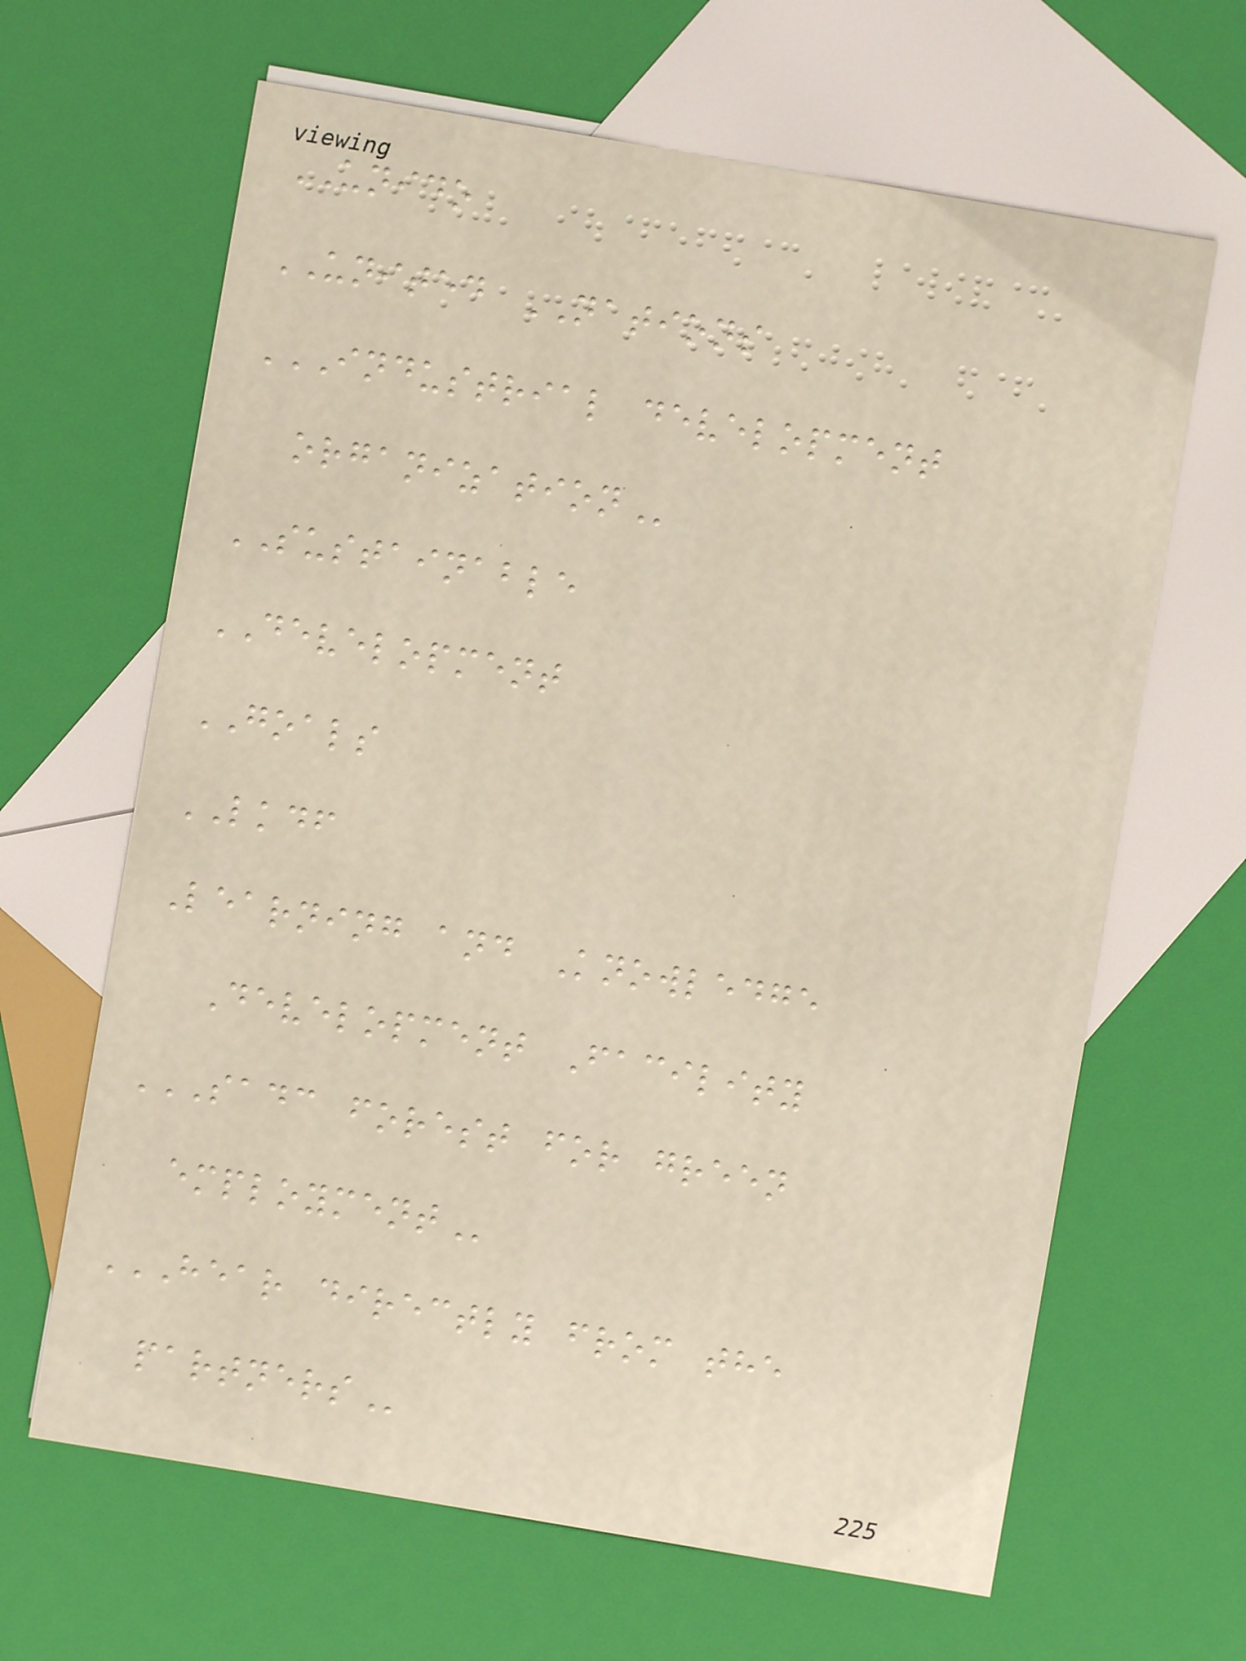UNIDO
UNITED NATIONS
INDUSTRIAL DEVELOPMENT
ORGANIZATION
SUSTAINABLE
DEVELOPMENT
GOALS
LKDF
Learning and Knowledge
Development Facility
SADC FOREST FOR GREEN
EMPLOYMENT
HEAR DIRECTLY FROM THE
PARTNERS
